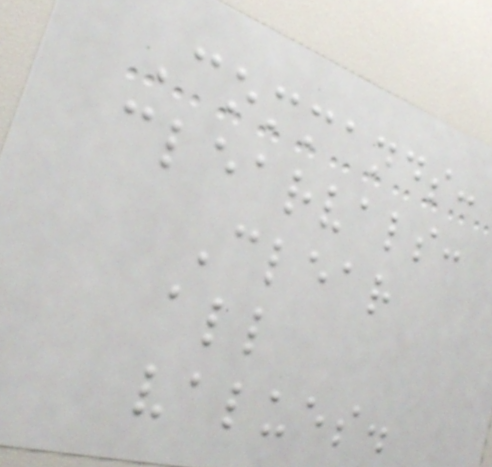Commands:
clearvals:
Clear
all
values.
